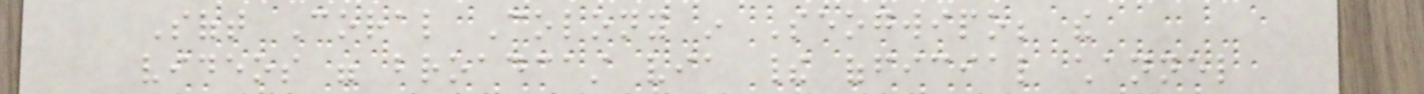Soft Coral Colony in Seogwipo; the
videos were broadcast via their official channel
